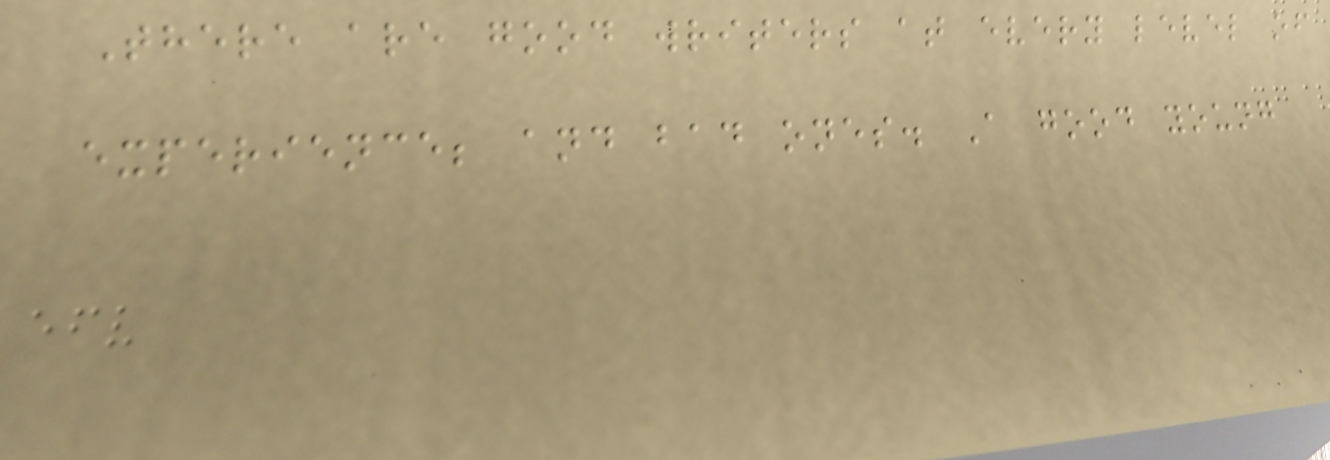There are good writers at every level of
experience; and bad ones. A good young
